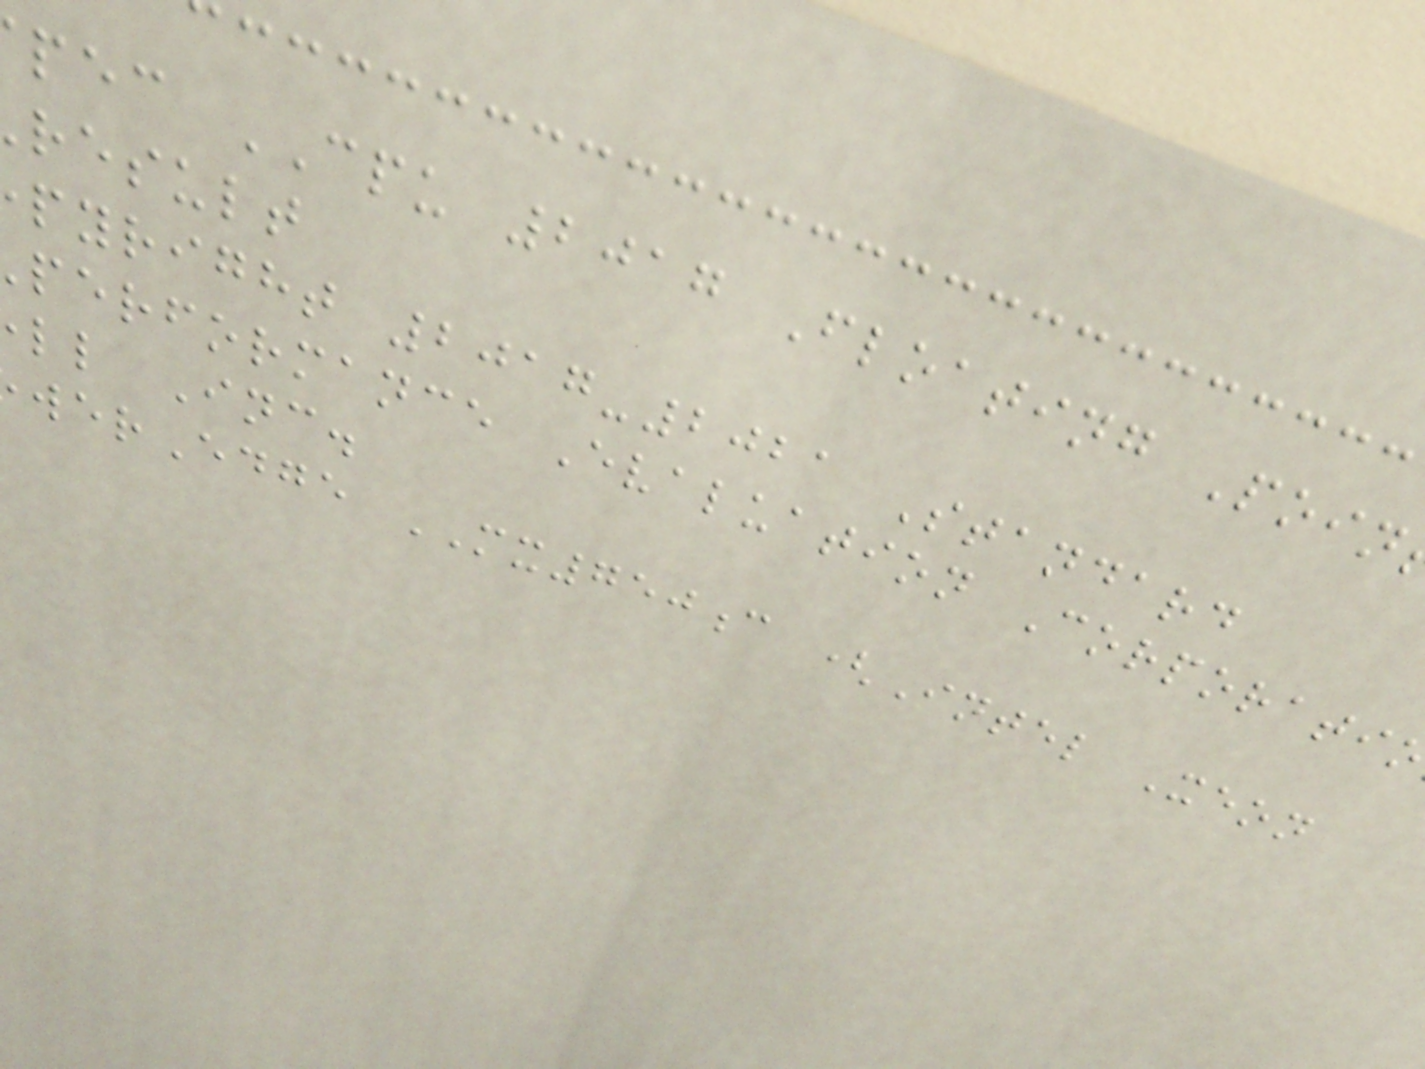pec CPU 2017 Floating Poin
result
pyright 2017-2021 Standard
performance Evaluation Corporati
ll Inc.
werEdge MX750c (Intel Xeon
